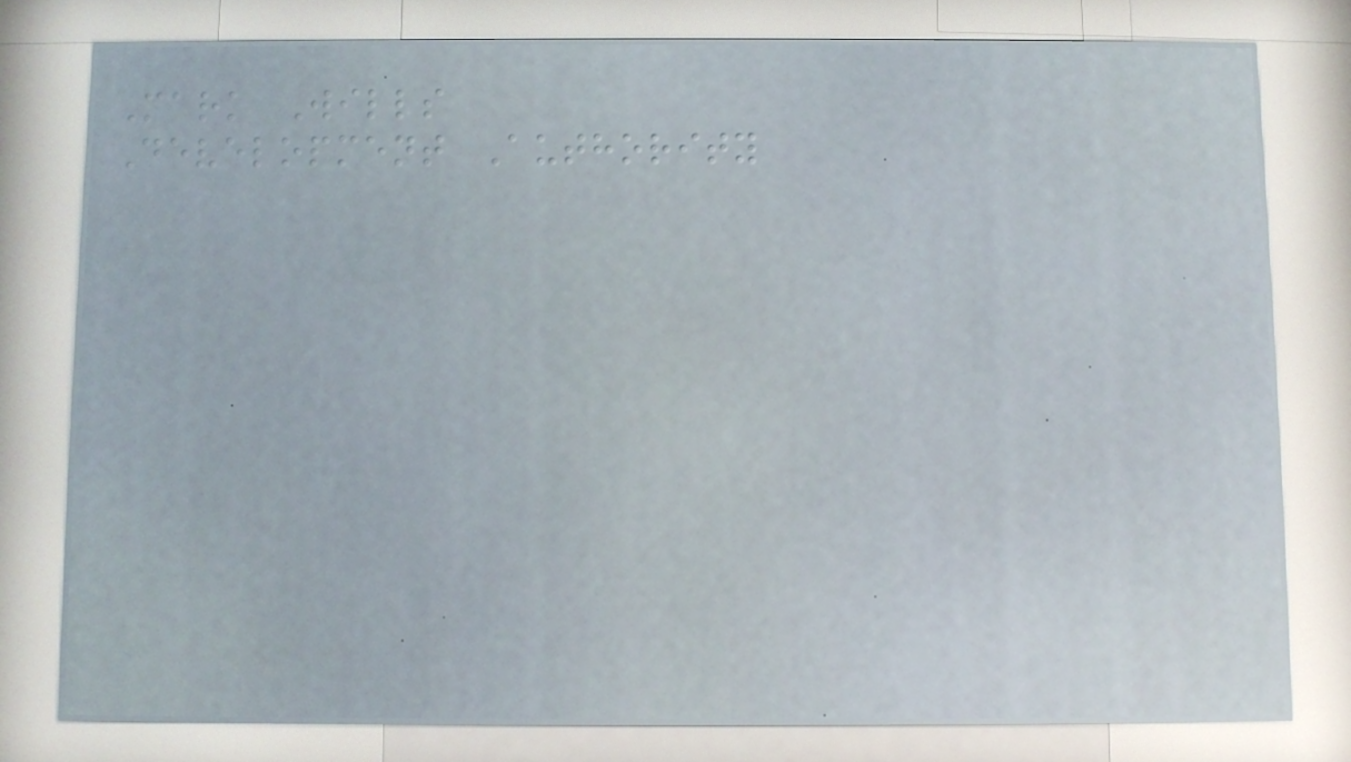Mark Wills
Development Authority
